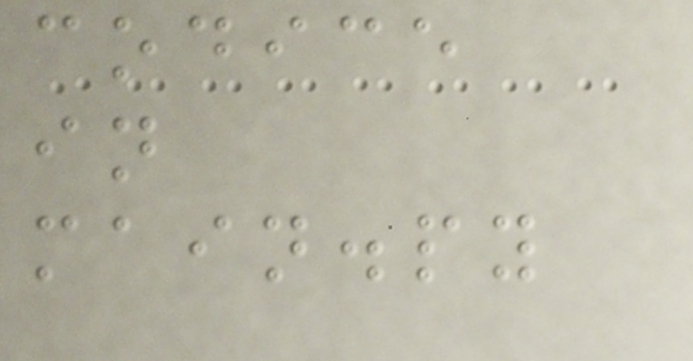codice
in
main.py
